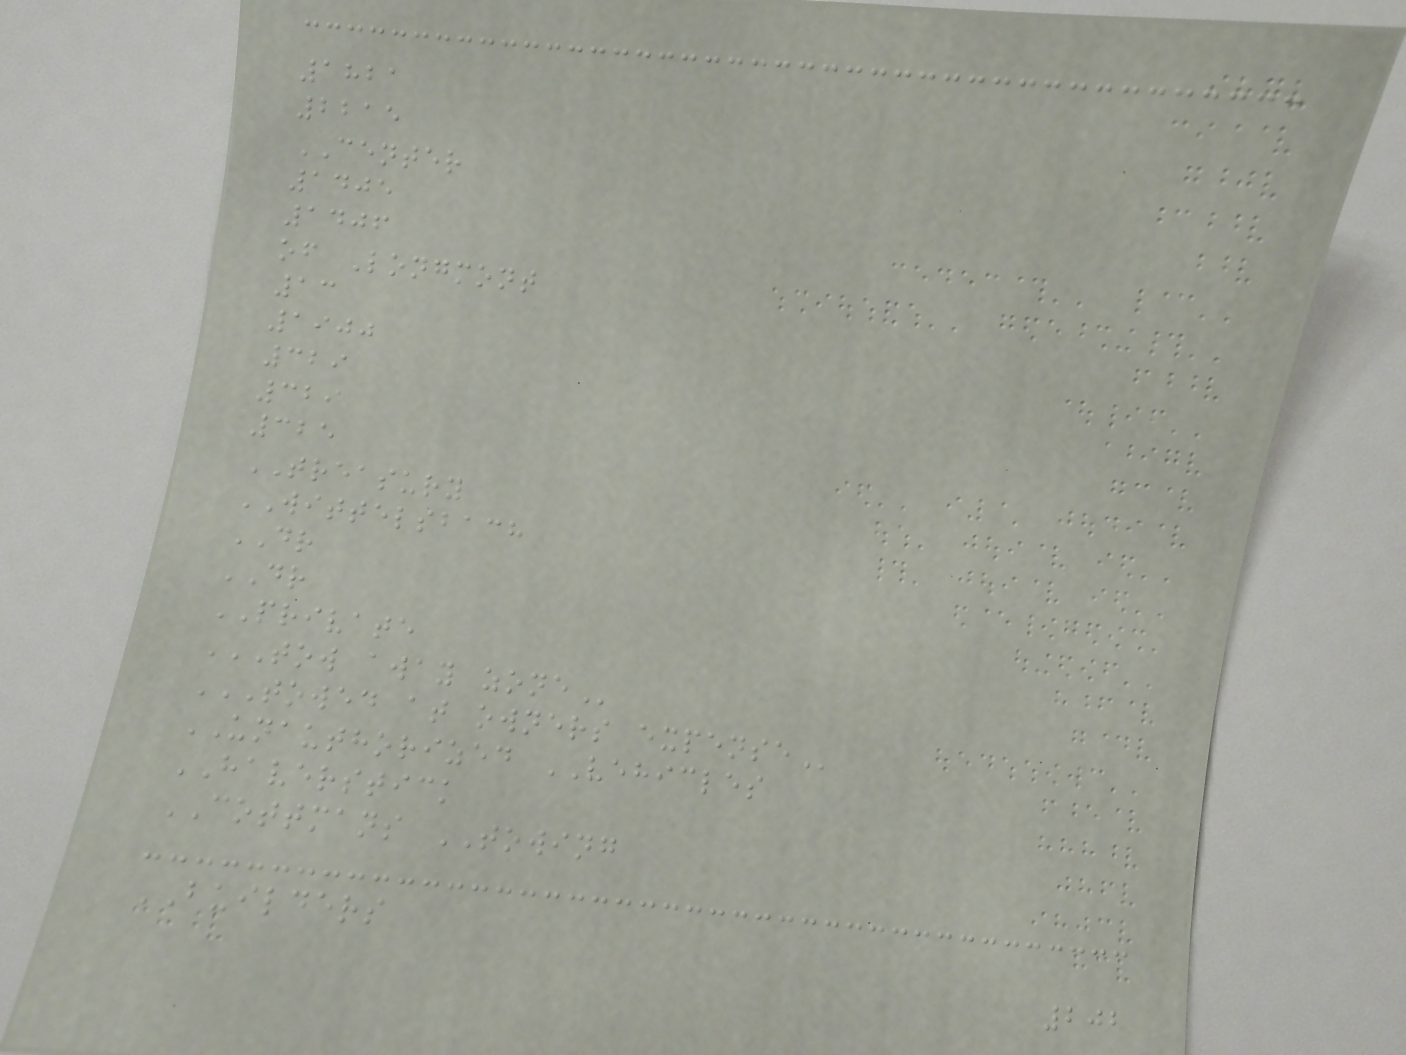1821
2215
CENTER
1405
1406
of Longmont
13
1900
329
329
325
TREASURY
WITTELSBACH
DR
DR
PRIVATE
TOW AWAY ZONE
TOWED AT OWNERS EXPENSE
UNAUTHORIZED VEHICLES
HAVERSTICK
COTTMANS TOWING
BUILDERS
202
